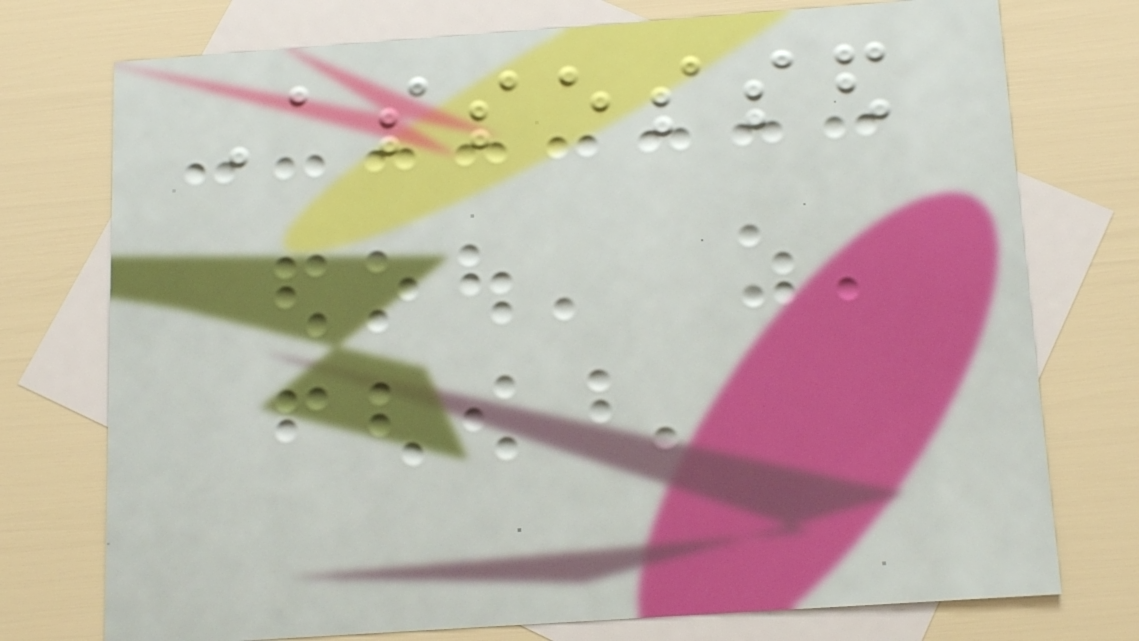Assessed
